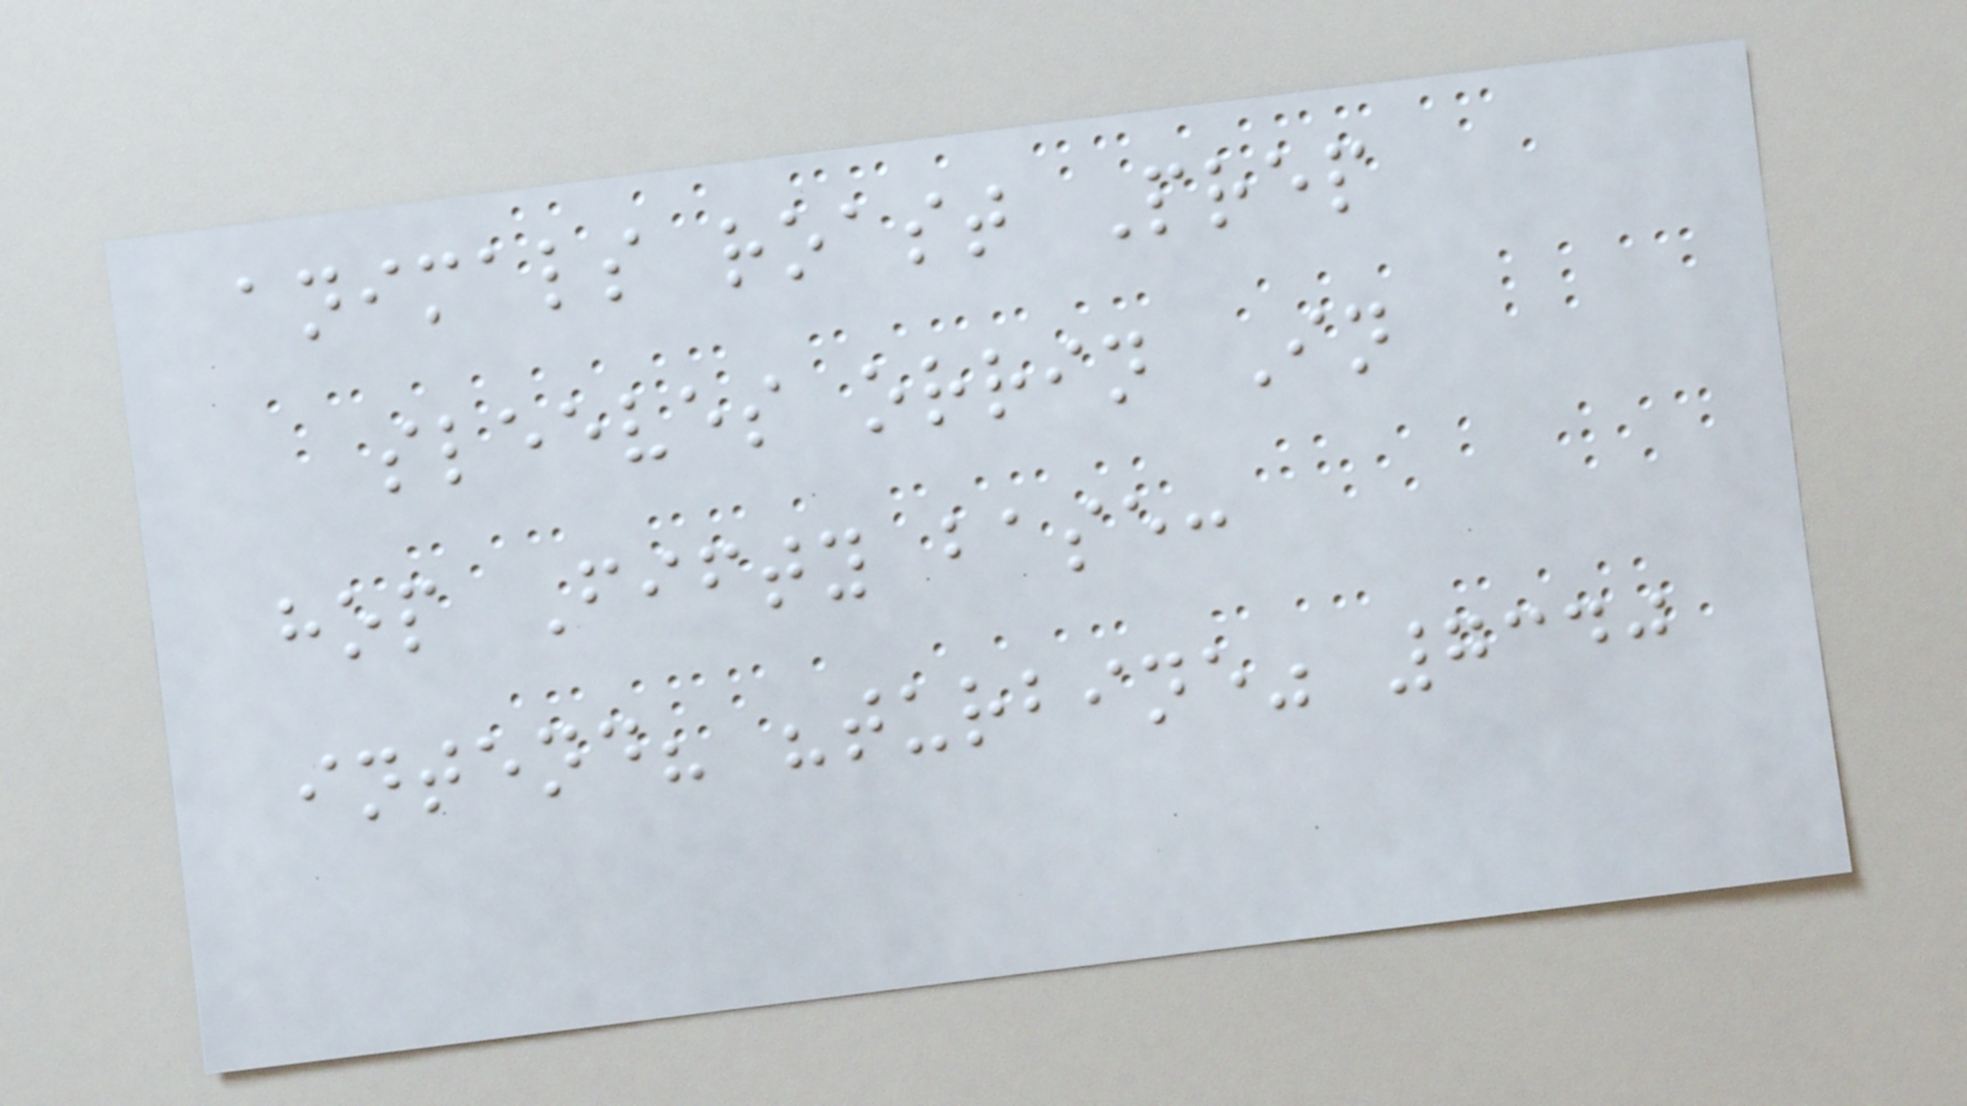animals roast Prep
sleeves orrin In
hop Fifty base:
intend? "turbine" 7340
